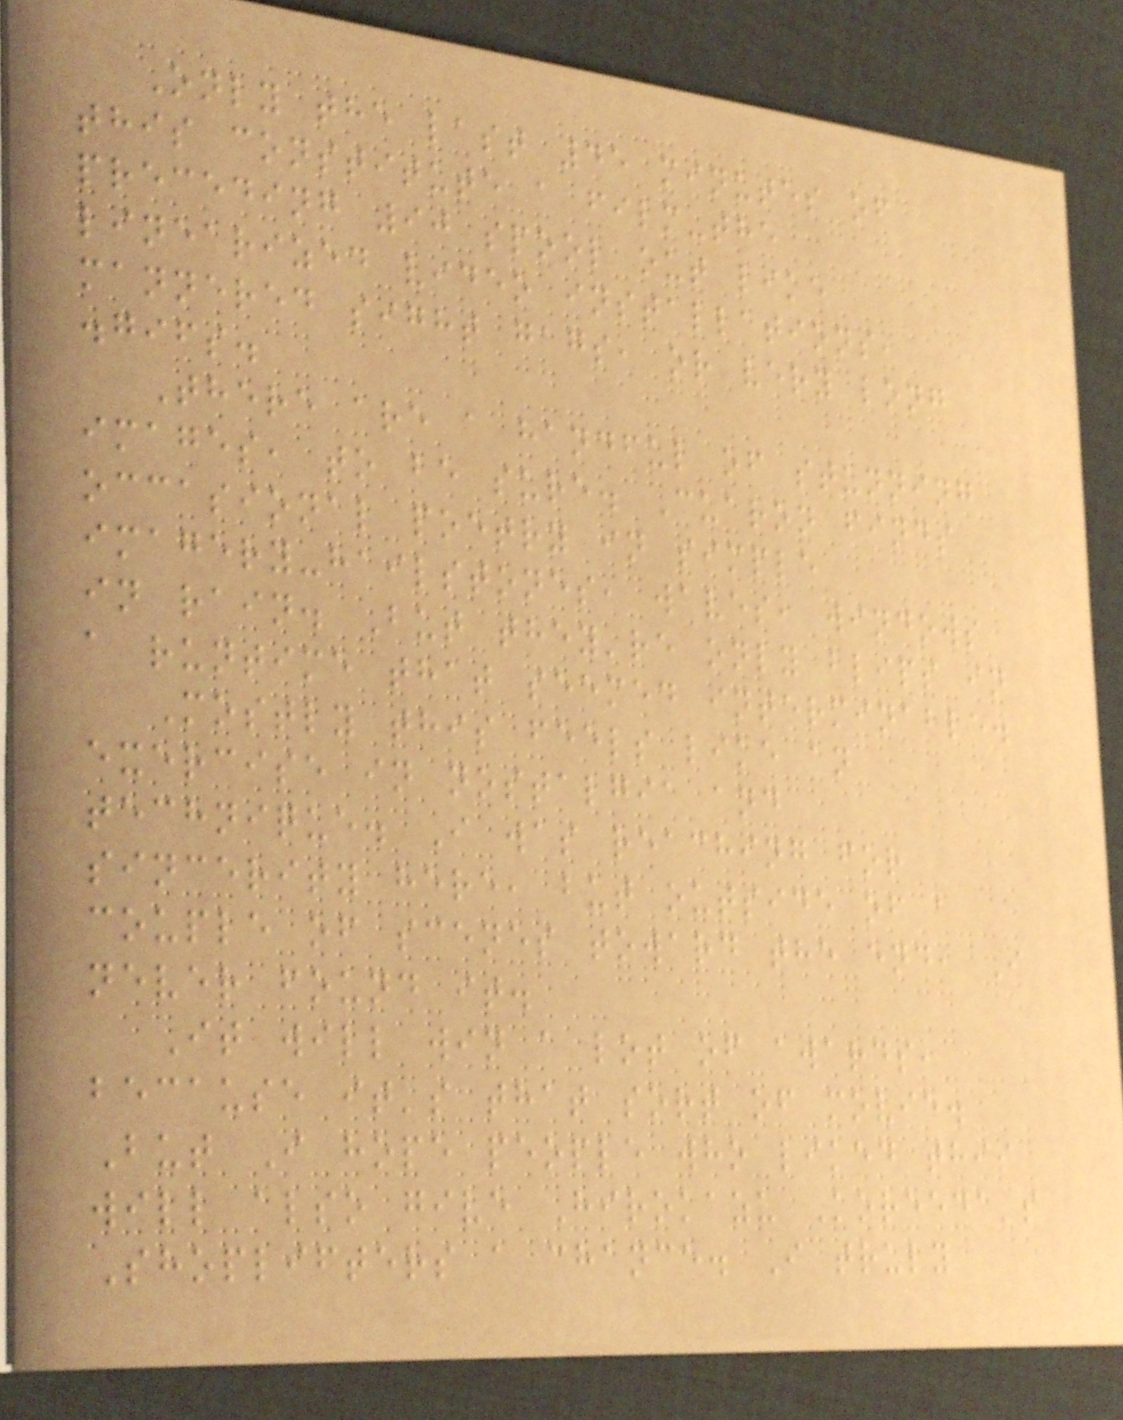Only the last 45 minutes of
this constitute a film-the
preceding 90 spool out like
linearized video installations,
mannered sight gags, or very long
.gifs.
There are a handful of stunning
images, to be sure. Cuaron finds
occasional poetry in simple
imagery-hailstones, waves, windows
in rain. But they're only blips in
a runtime that seemed interminable.
Mostly this feels like an
exercise in nostalgia and
technique. I was reaching for
sincerity here, but outside of a
couple of scenes toward the end, I
never found it.
It will win a lot of awards,
because it's that sort of movie.
But I hope people who liked this
will also give Hirokazu Koreeda's
Shoplifters a chance. I truly
